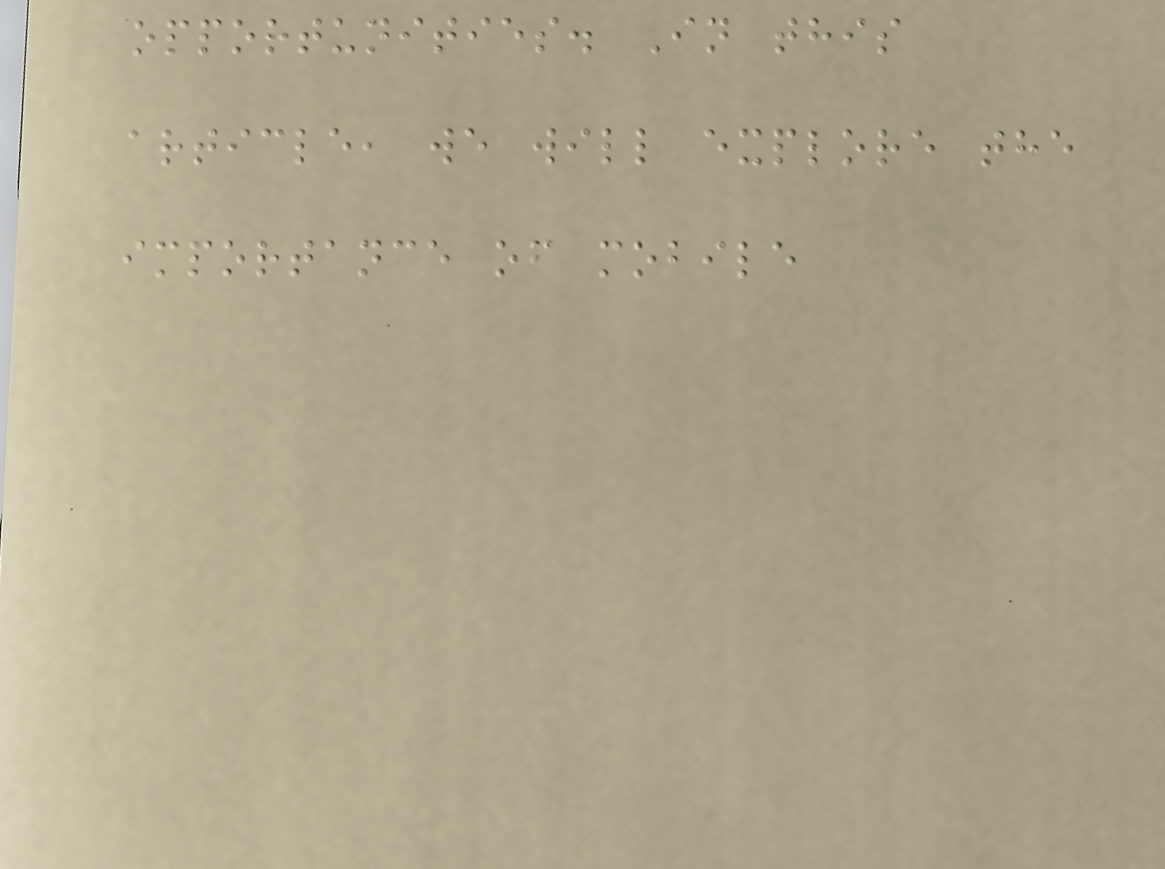opportunities. In this
article, we will explore the
importance of mobile
